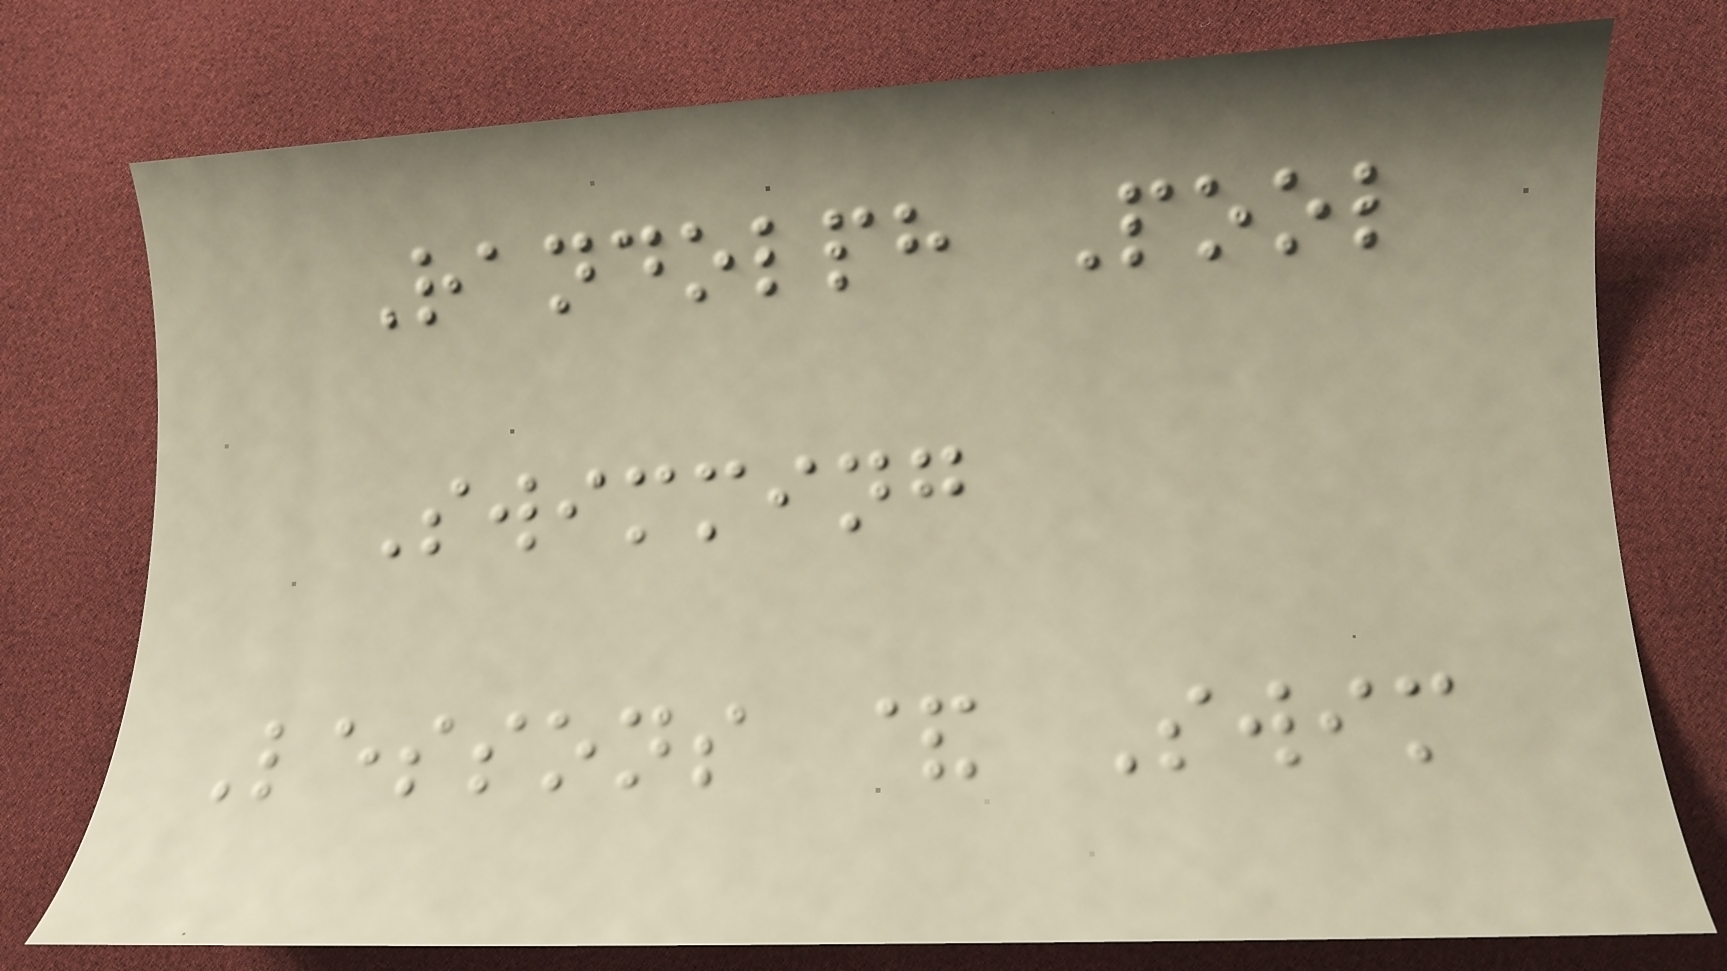Randolph Pool
Swimming
Lessons & Swim
